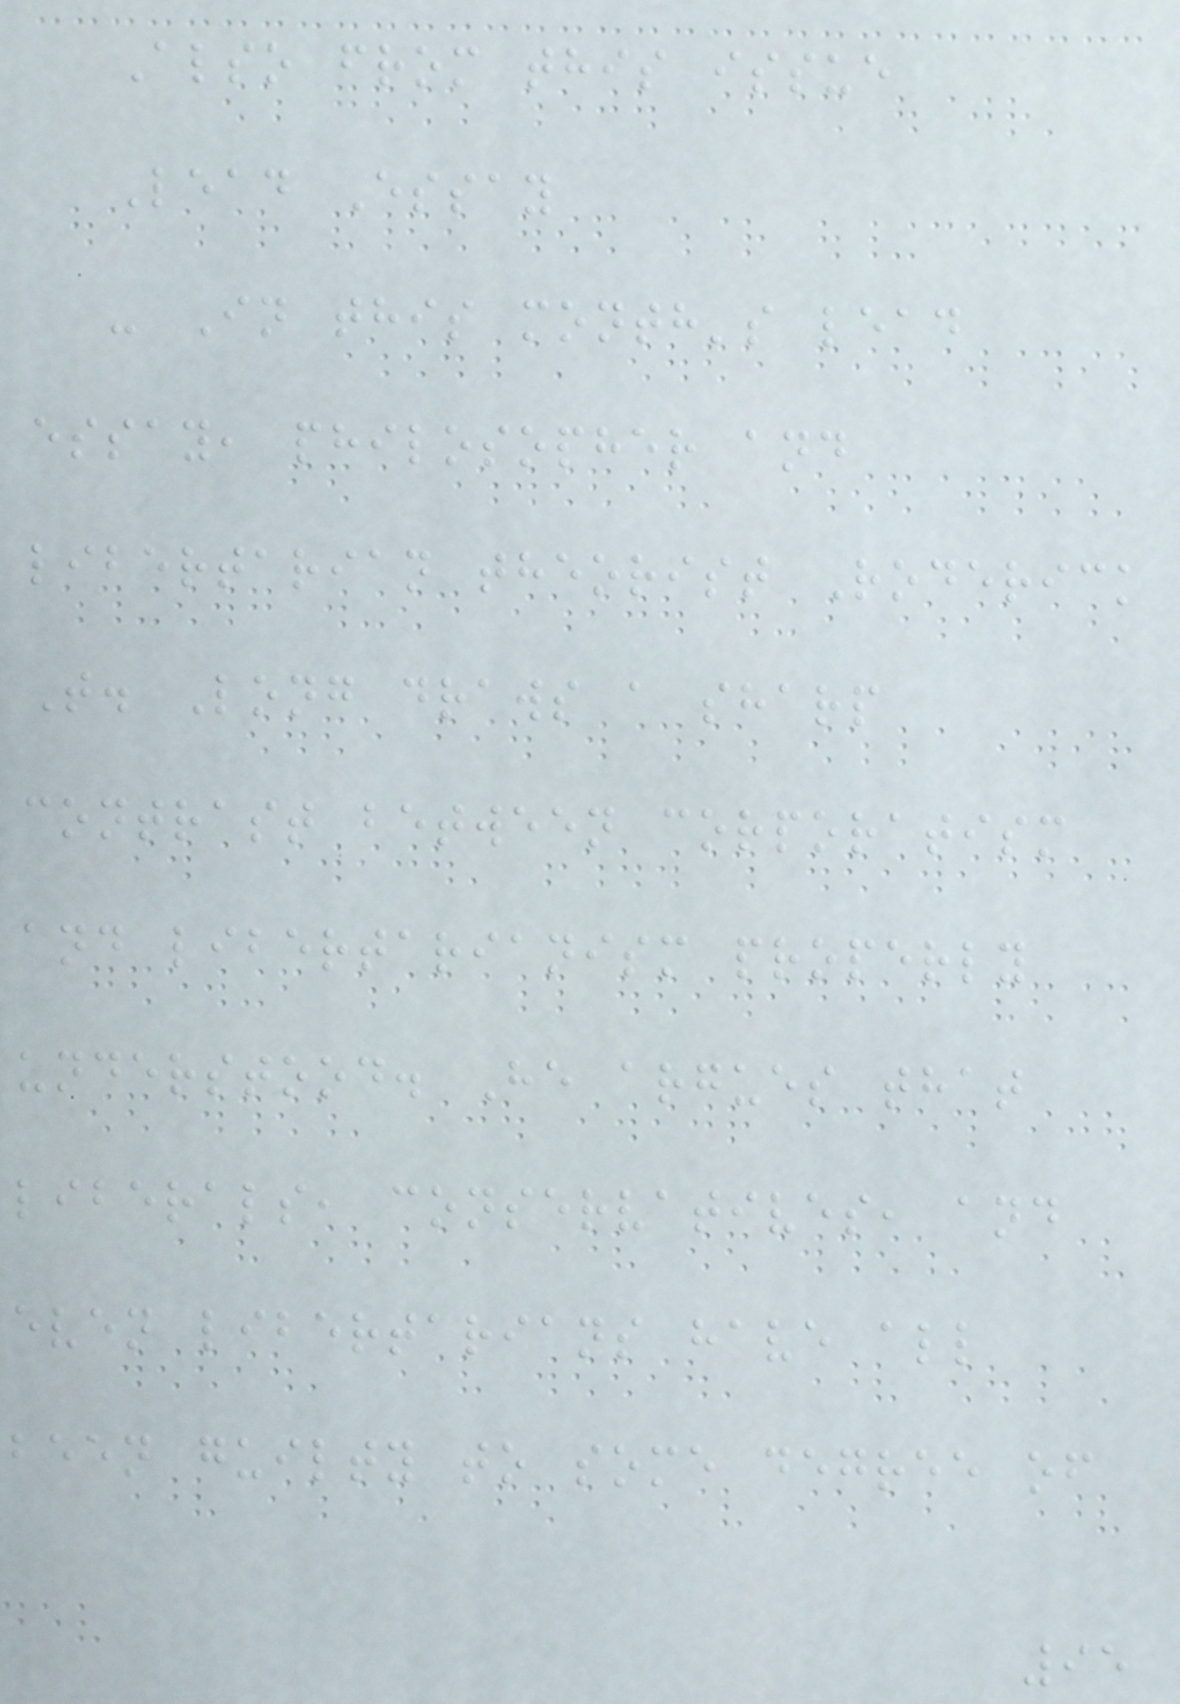Also from this issue
Lead Essay
- In this month's lead
essay, philosopher and
libertarian theorist Roderick
T. Long draws a sharp
contrast between corporatism
and libertarianism properly
understood. He argues that
liberals, conservatives, and
even libertarians have all
been guilty to some degree of
95
